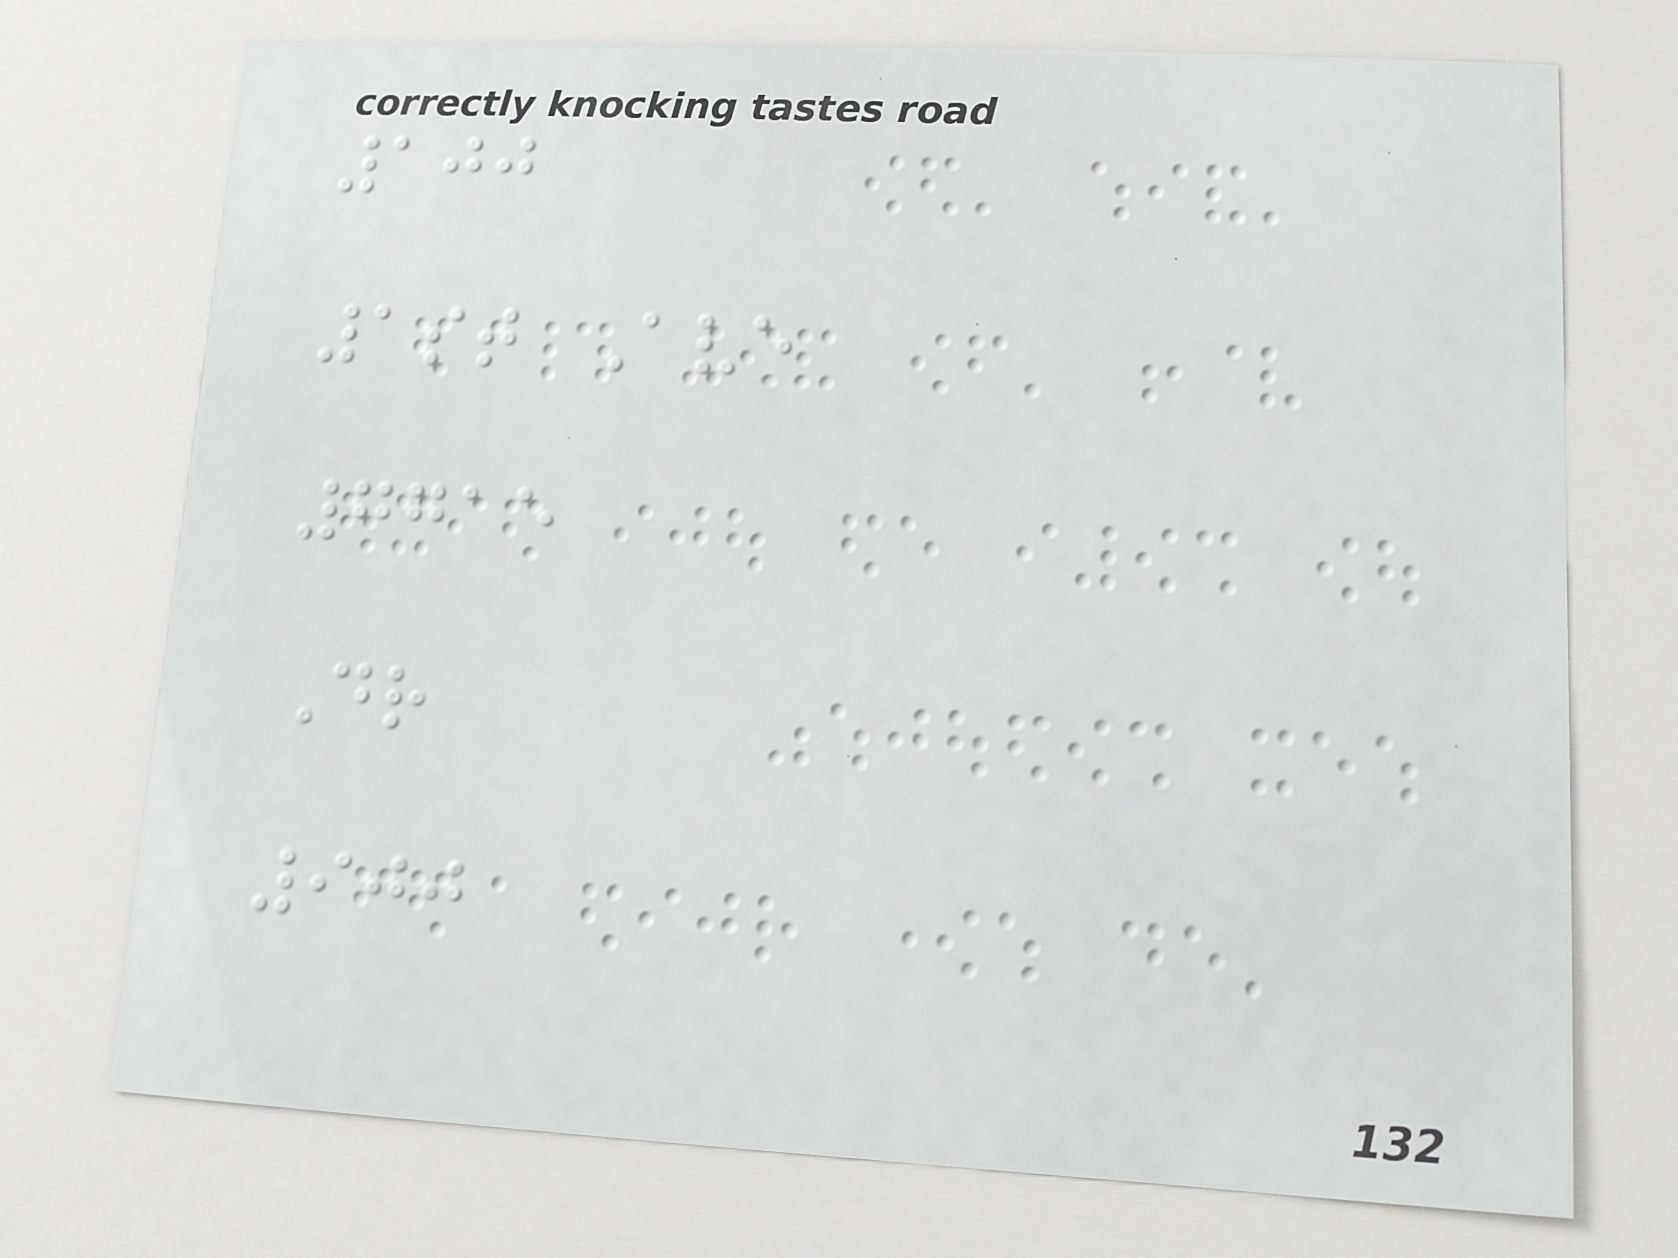100
1st Ave
7715
Dr
900
